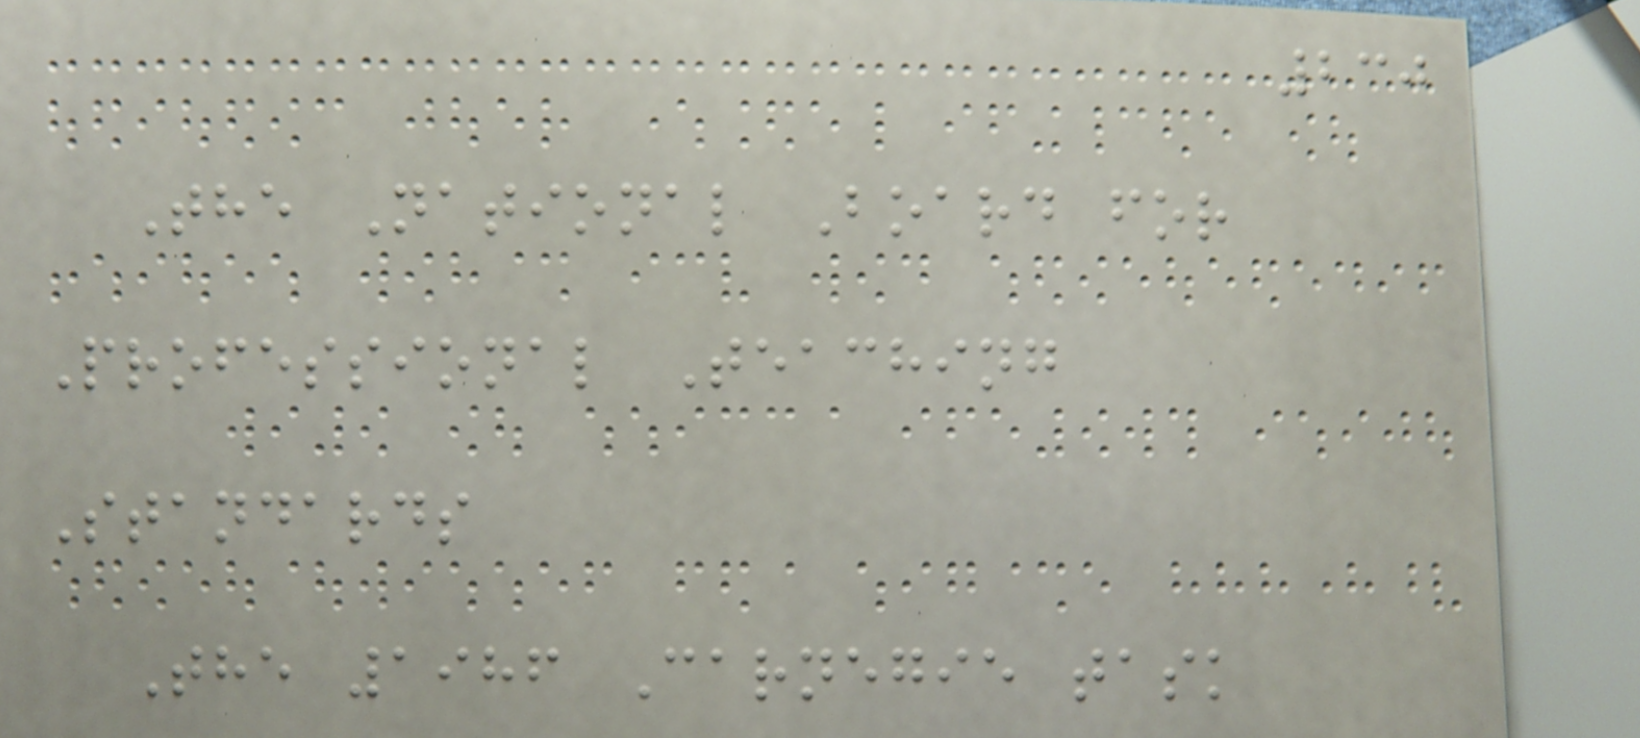230
The National Board for
Professional Teaching
Standards
The 1986 Carnegie task
